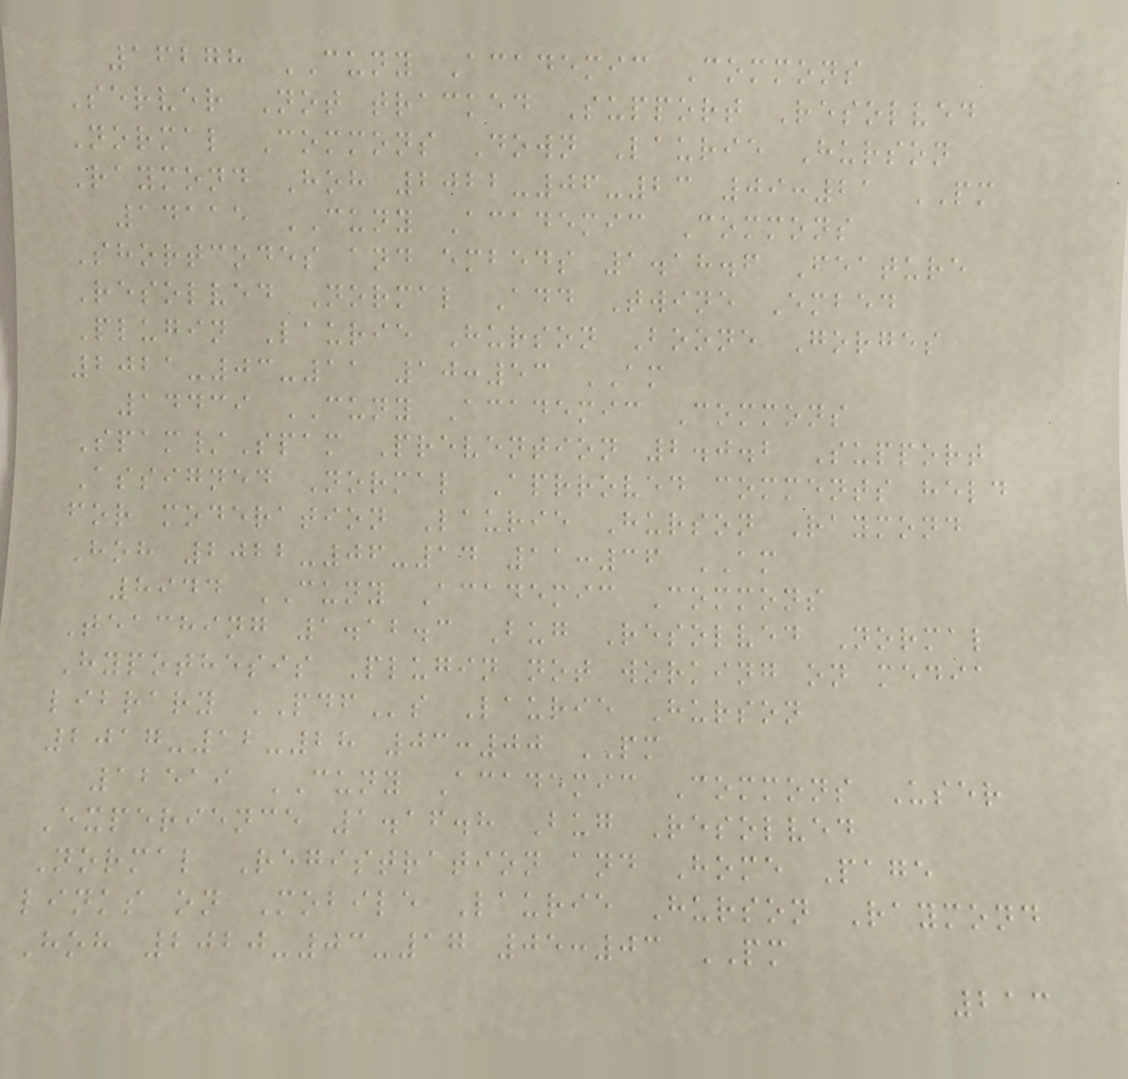16278 CUNY Academic Commons
Server Not tracked Support Resolved
Normal Commons Down Laurie Hurson
Raymond Hoh 2022-06-23 09:21 PM
14115 CUNY Academic Commons
Shortcodes and embeds 1.18.6 Feature
Resolved Normal Add Twine Embed
Plugin Laurie Hurson Boone Gorges
2021-03-11 10:53 AM
14439 CUNY Academic Commons
Spam/Spam Prevention 2.0.2 Support
Assigned Normal Aprroved comments held
for moderation Laurie Hurson Raymond
Hoh 2022-06-14 11:36 AM
8944 CUNY Academic Commons
Teaching 1.12.3 Bug Resolved Normal
Hypothesis Plugin not working on media
library PDFs Laurie Hurson
2017-12-28 03:00 PM
12519 CUNY Academic Commons User
Experience 1.16.8 Bug Resolved
Normal Registration and Home Page
links on Mobile Laurie Hurson Raymond
Hoh 2020-03-17 05:03 PM
213
